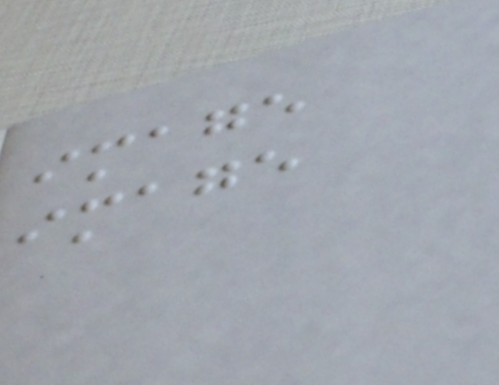image
image
